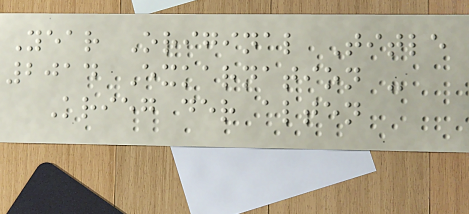Year Original Title
2014 Exkarnation -
Krieg der alten
